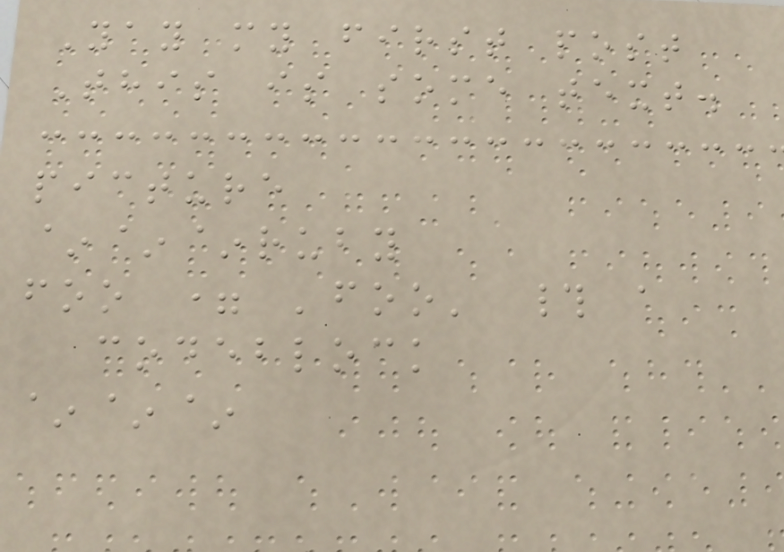Yay my first post
This is some text.
picture
~~~ruby
foo = 'foo' # a
codeblock
~~~
